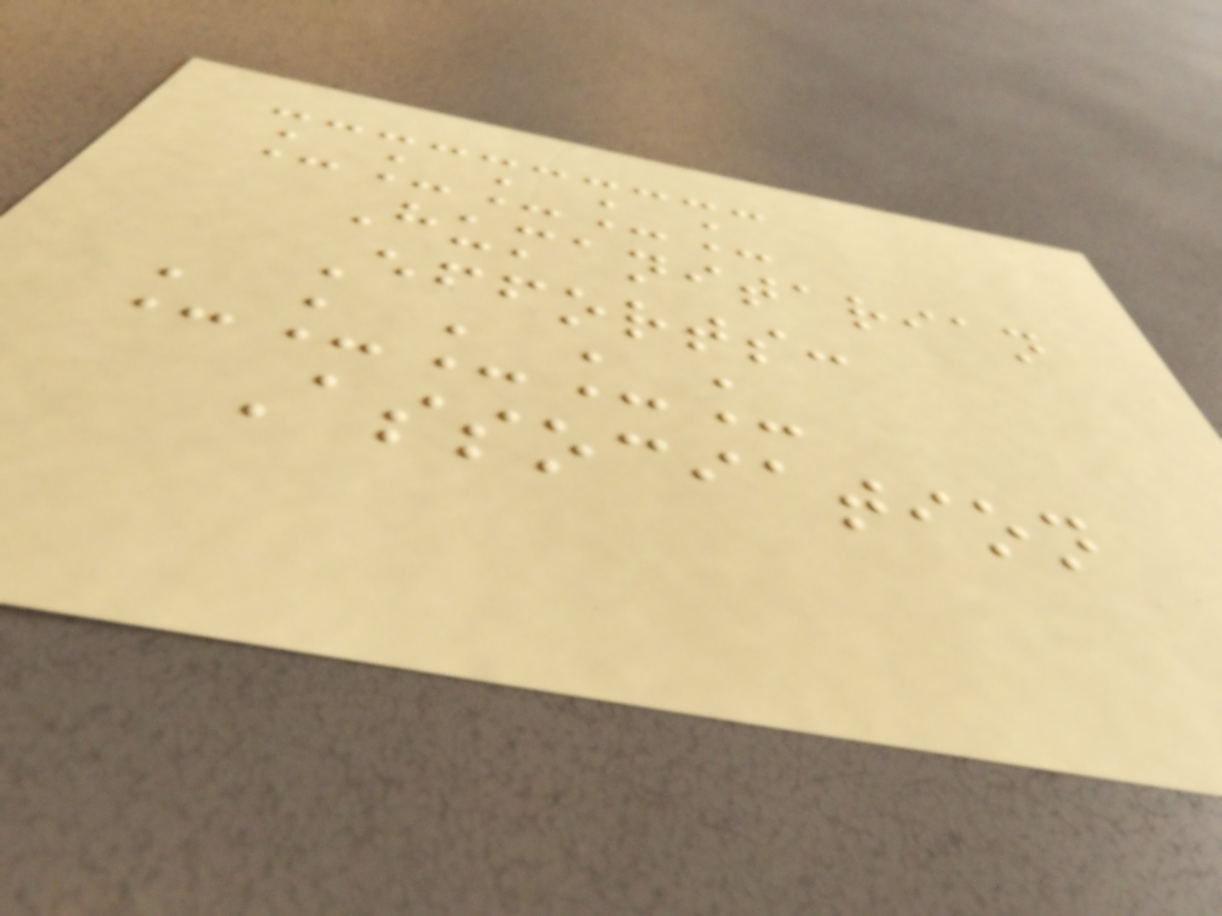_____
Humanitarian
Efforts:
_____
Association
